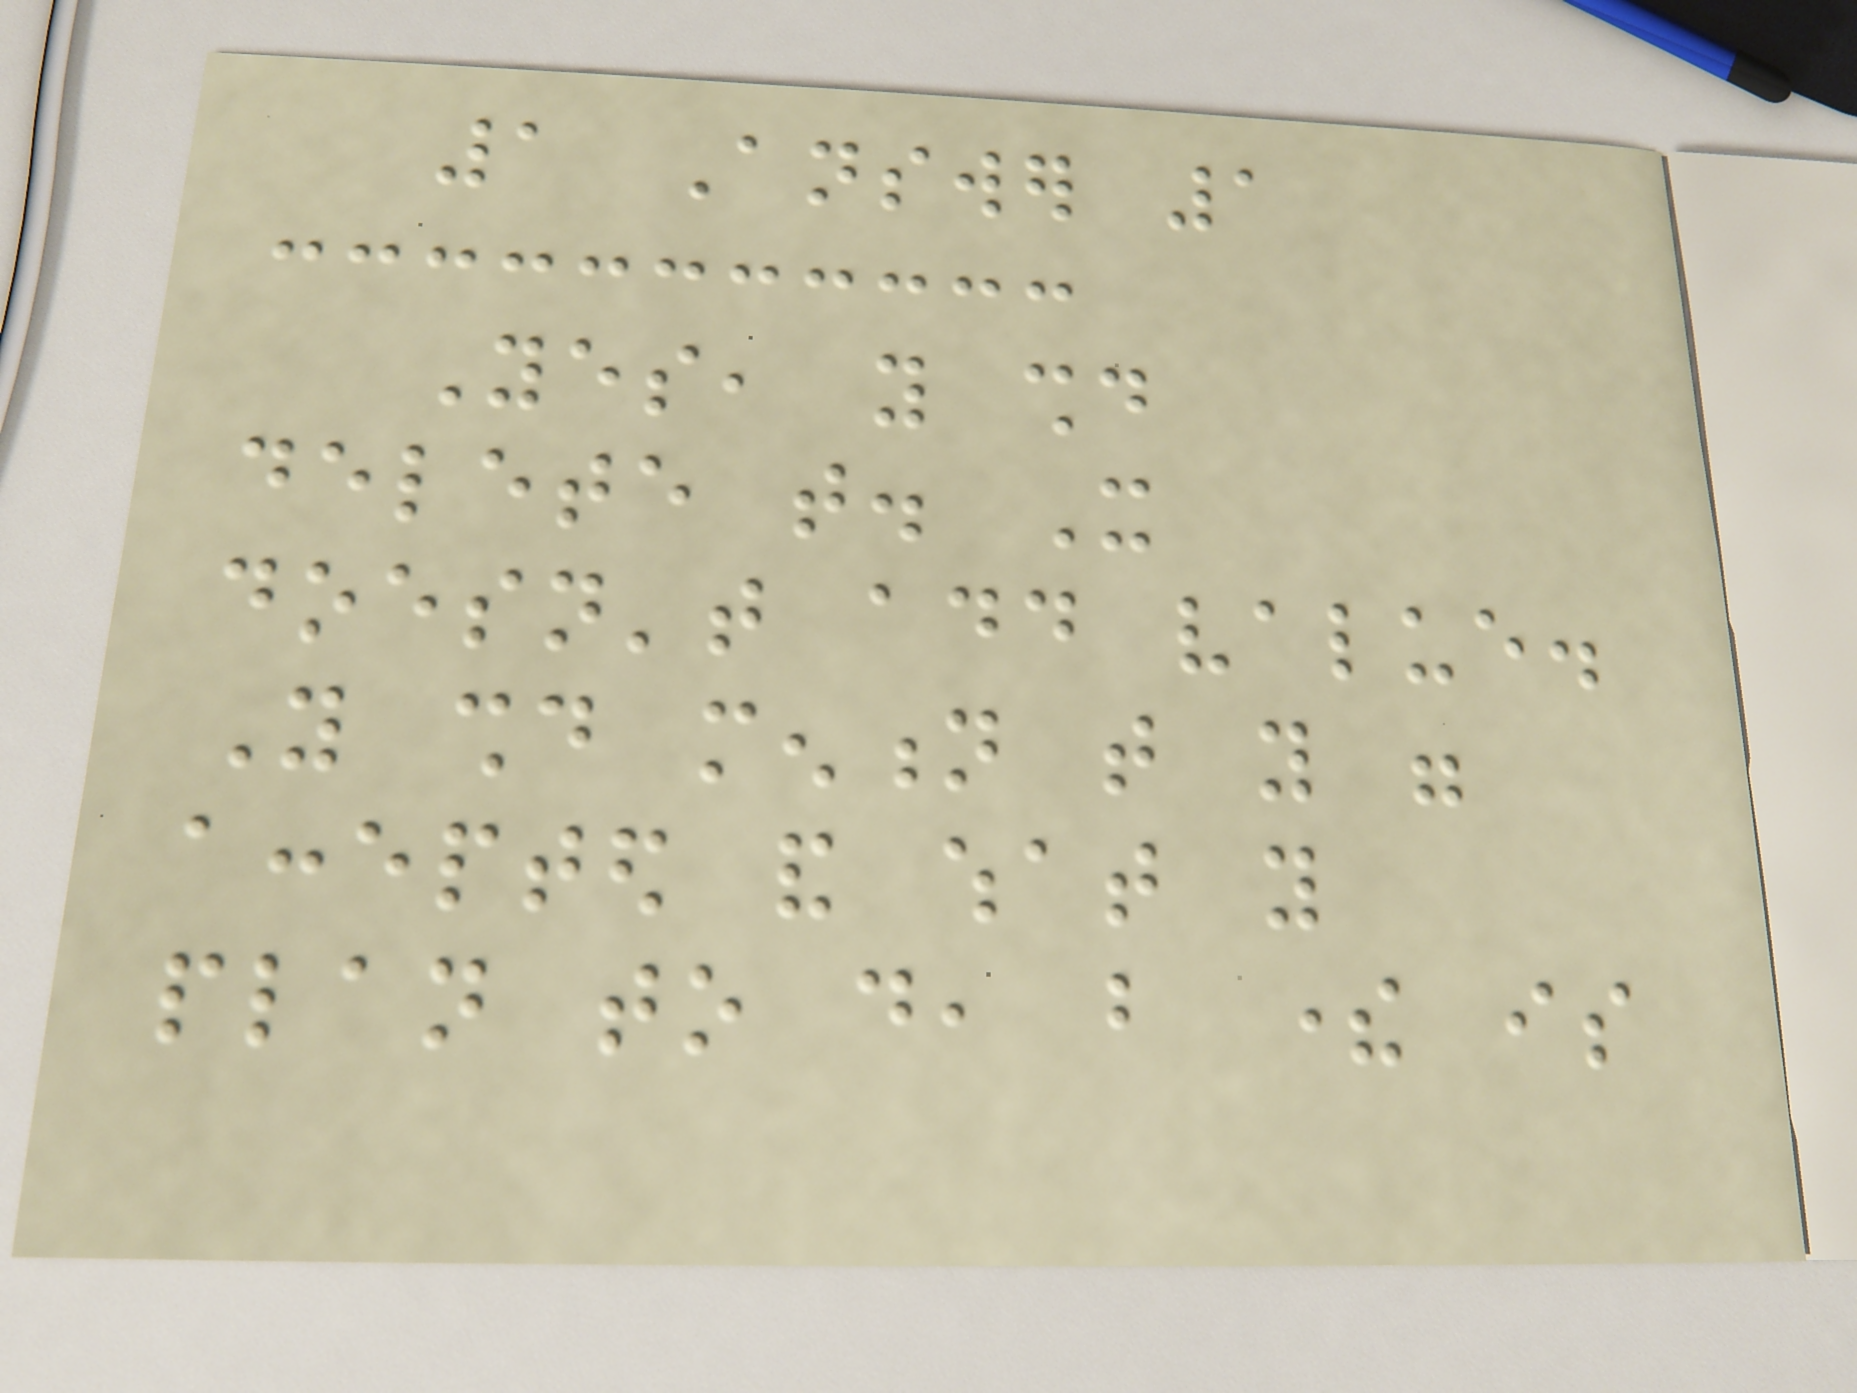1 Answer 1
Yes, you should
delete that. It
doesn't add value.
You should mention that you were
accepted and what you
plan to do, but there is
